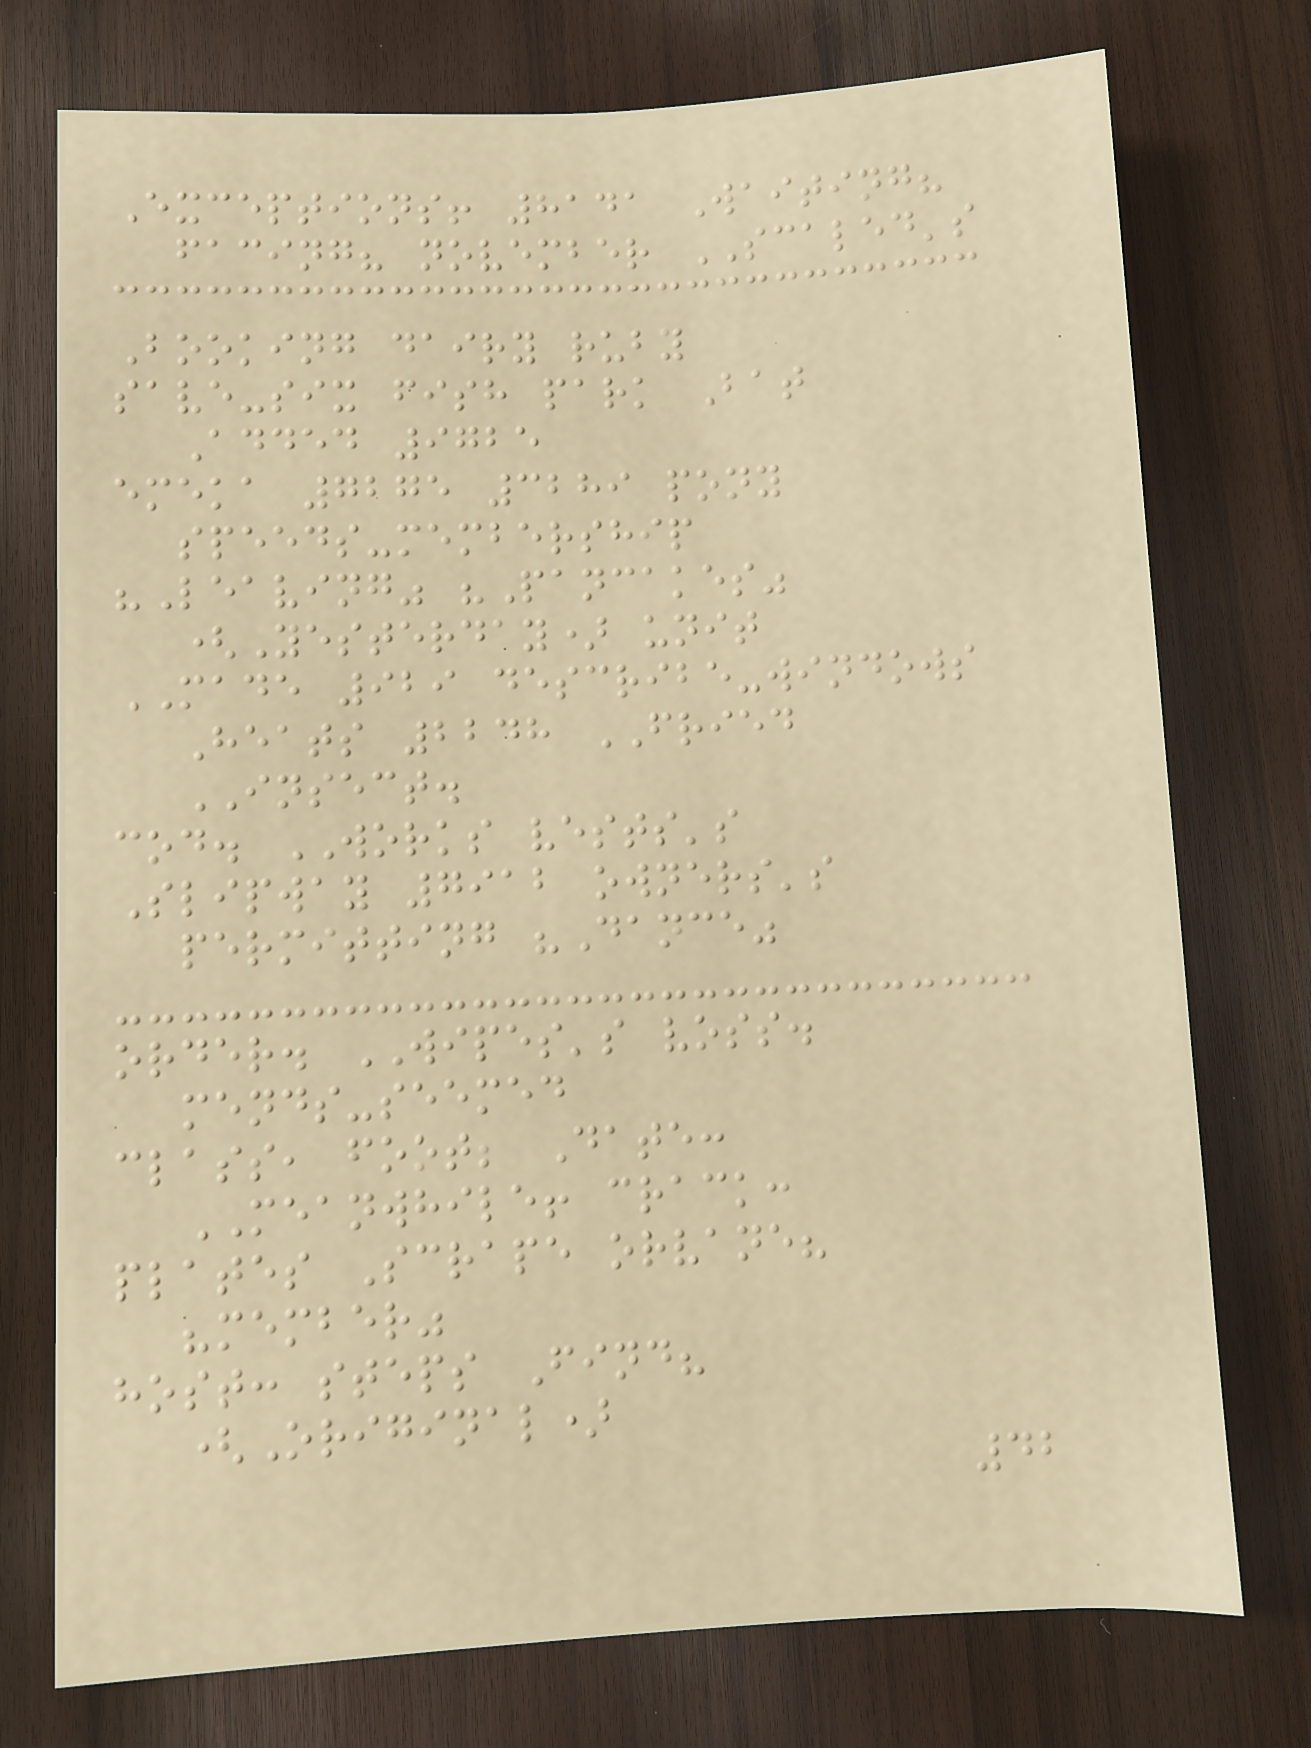Exceptions! 8141 Waiting?
facing? november SCALED's
Booking dairy ruby
save-six fish park Bat
Added 9725
emeka 7275 3289 pony
speeds-membership
"Leaving" "Pancakes"
(Yesterday) unit
MADE 929 describe-windows
Heats 2248 FRIED
INSECT.
cod. WORKS vests's
Slipway 7912 owners's
permitting "Dance"
order. WIPES's voss.
mends-seemed
class, foot; Date:
MEANWHILE! crack:
plates Scrape orvane?
"member"
host: steps Find?
(Original)
42
